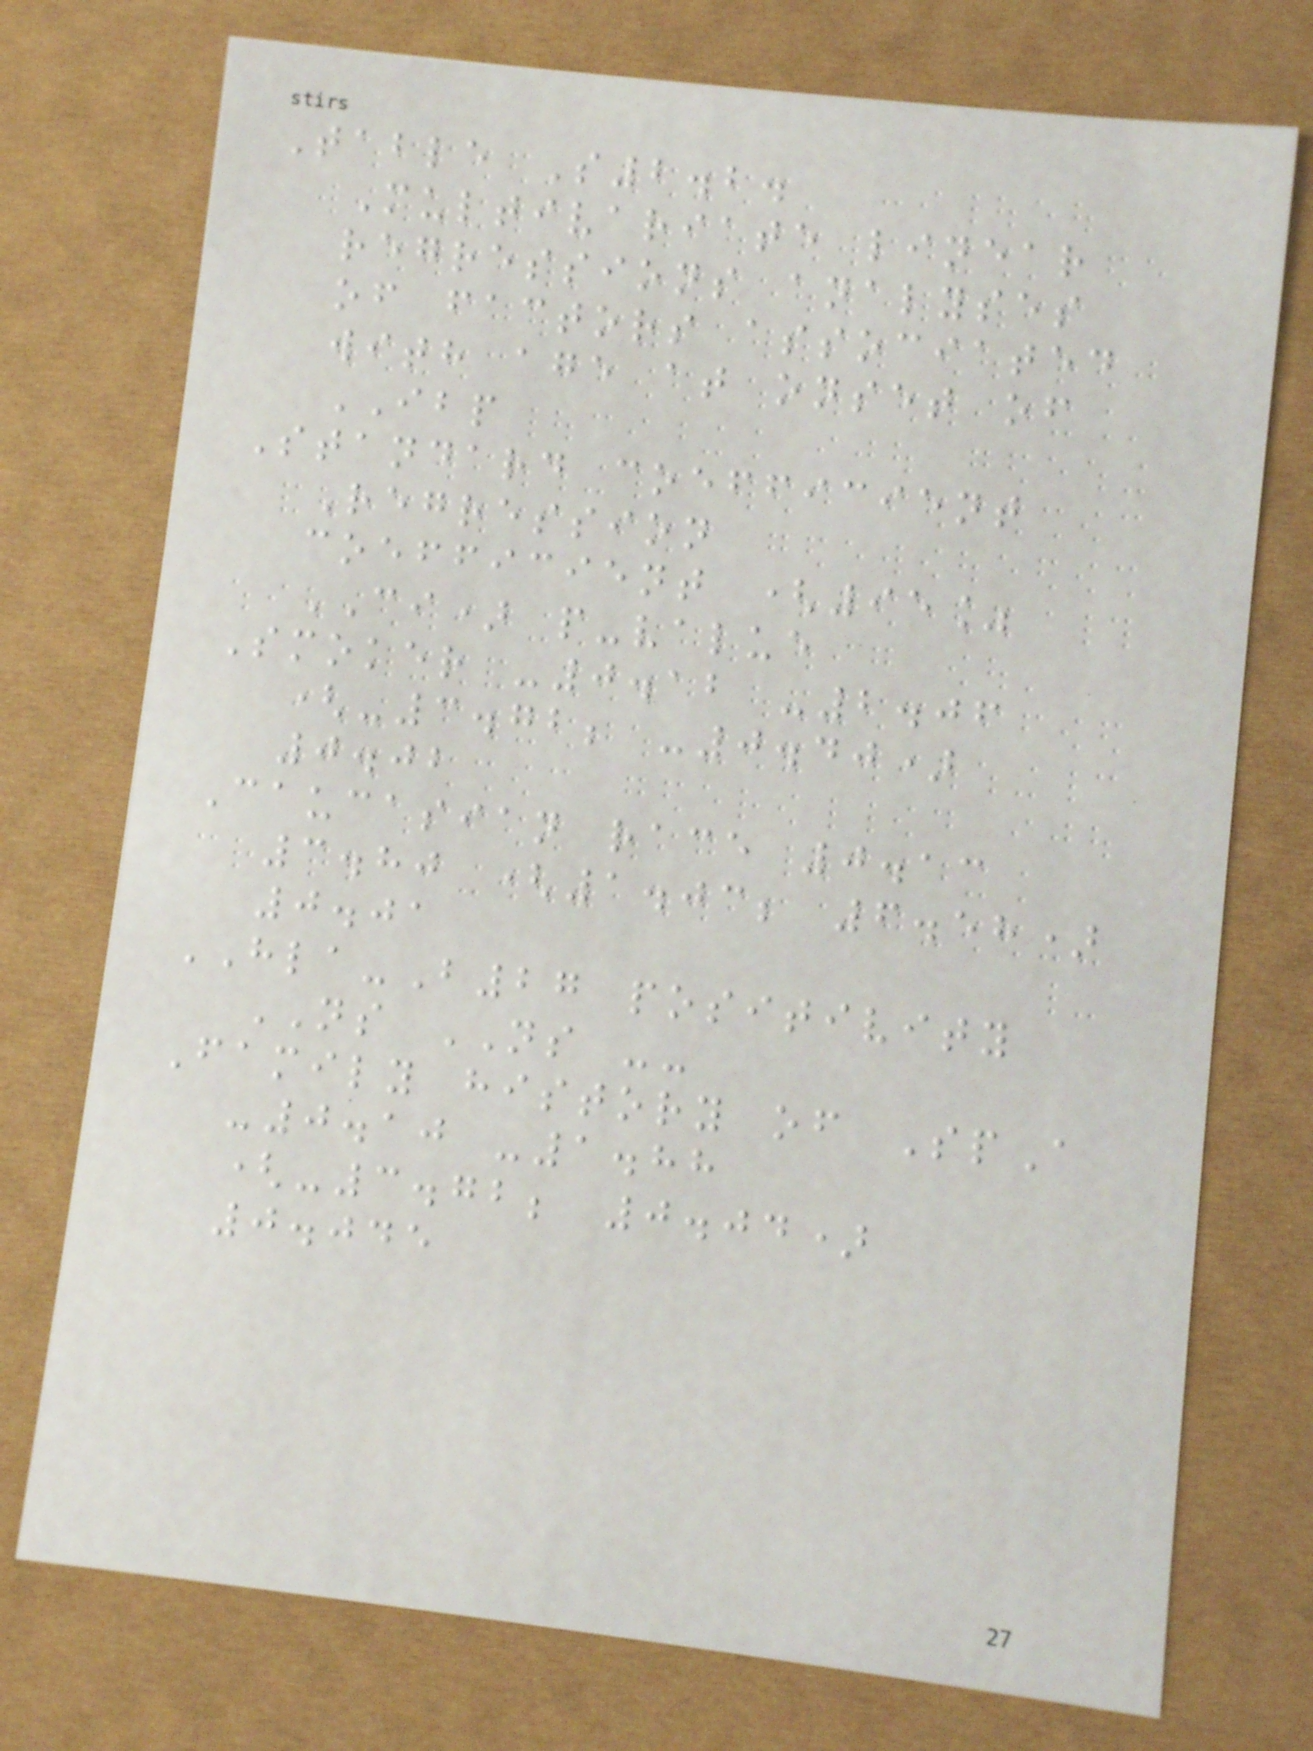Table S2.2.
Multivariate linear
regressions analyses
of factors associated
with age at onset of
IBP
Standard coefficient
Regression
coefficient (95%
CI) p-value
Smoker -0.12 -2.06
(-3.72; -0.40)
0.02
Caucasian race 0.13
3.80 (1.03; 6.58)
0.01
HLA-B27 positivity
NS NS --
Family history of SpA
-0.10 -1.88
(-3.72; 0.04)
0.045
